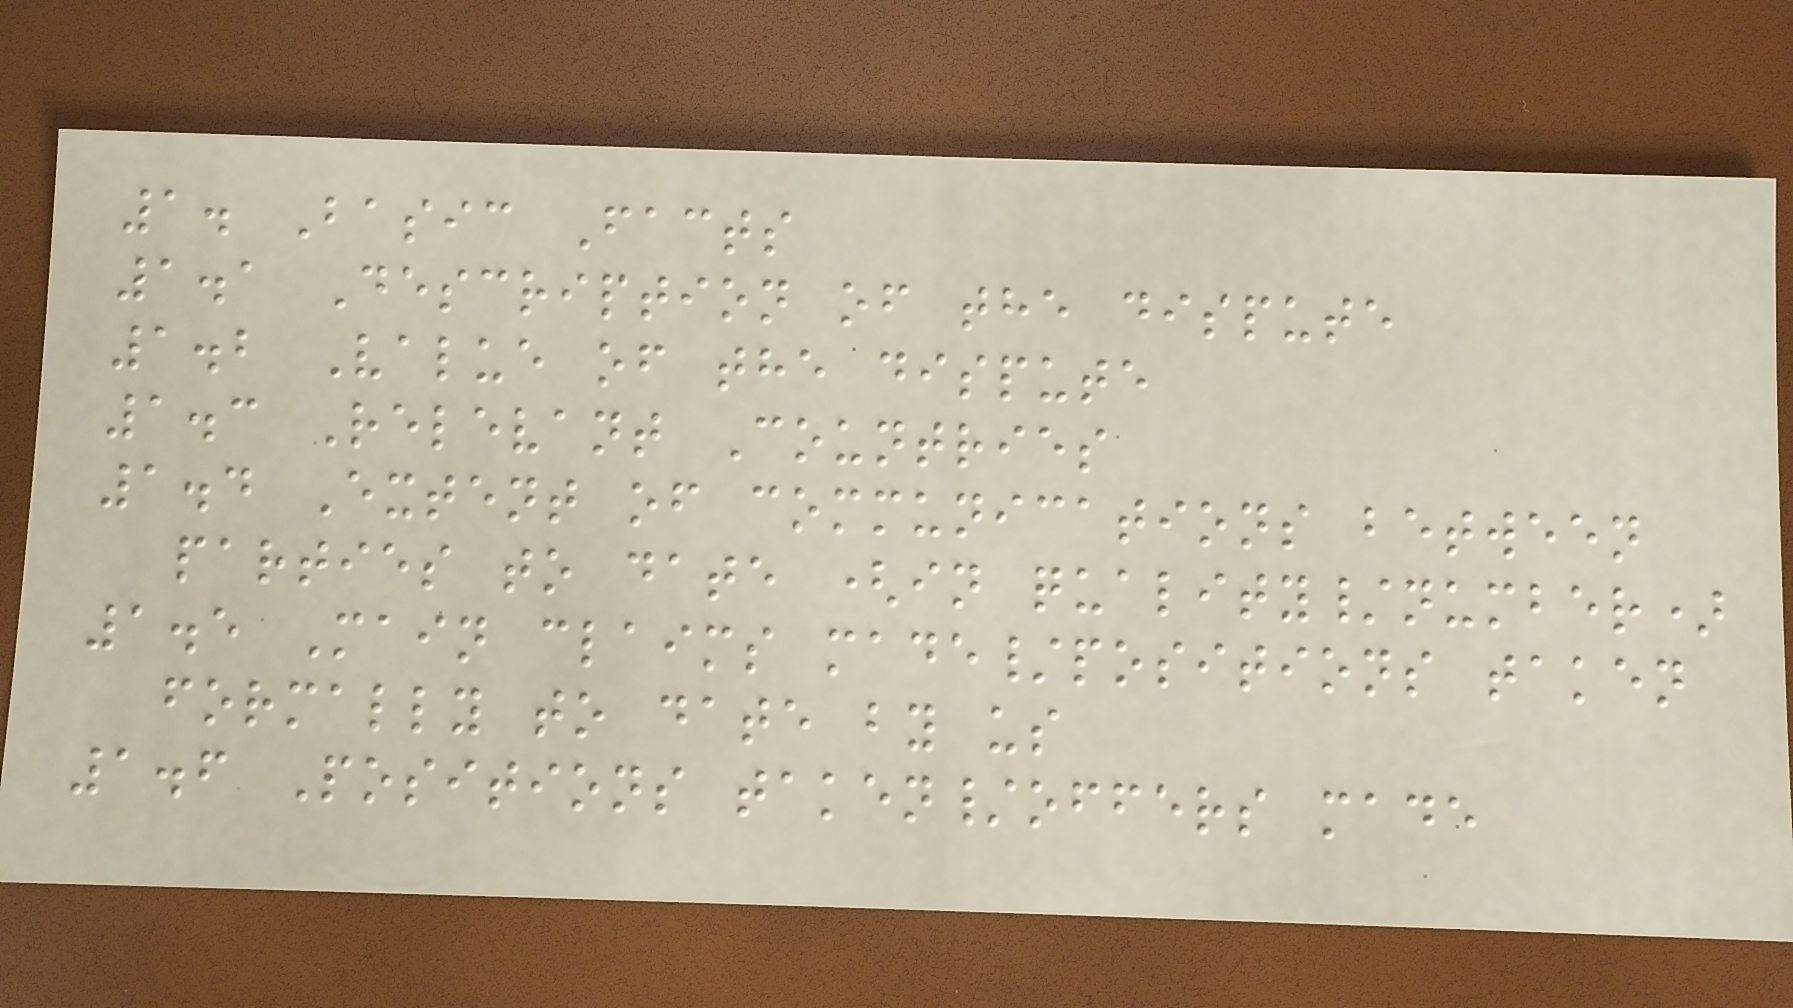1. Basic Facts
1.1 Description of the dispute
1.2 Value of the dispute
1.3 Relevant Countries
1.4 Extent of communications between
parties to date (in quality/number)
1.5 Main claims made/positions taken
formally to date by us
1.6 Positions taken/offers made
